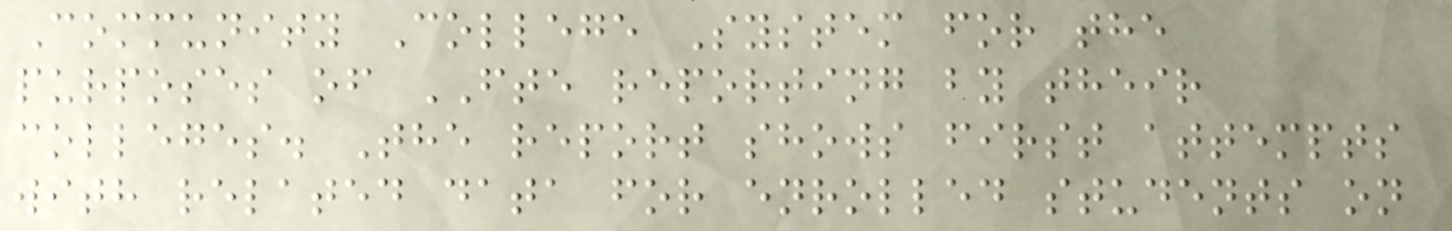Community College System for the
purposes of FTE reporting by their
colleges. The report shows first attempts
with related data for enrolled students on
